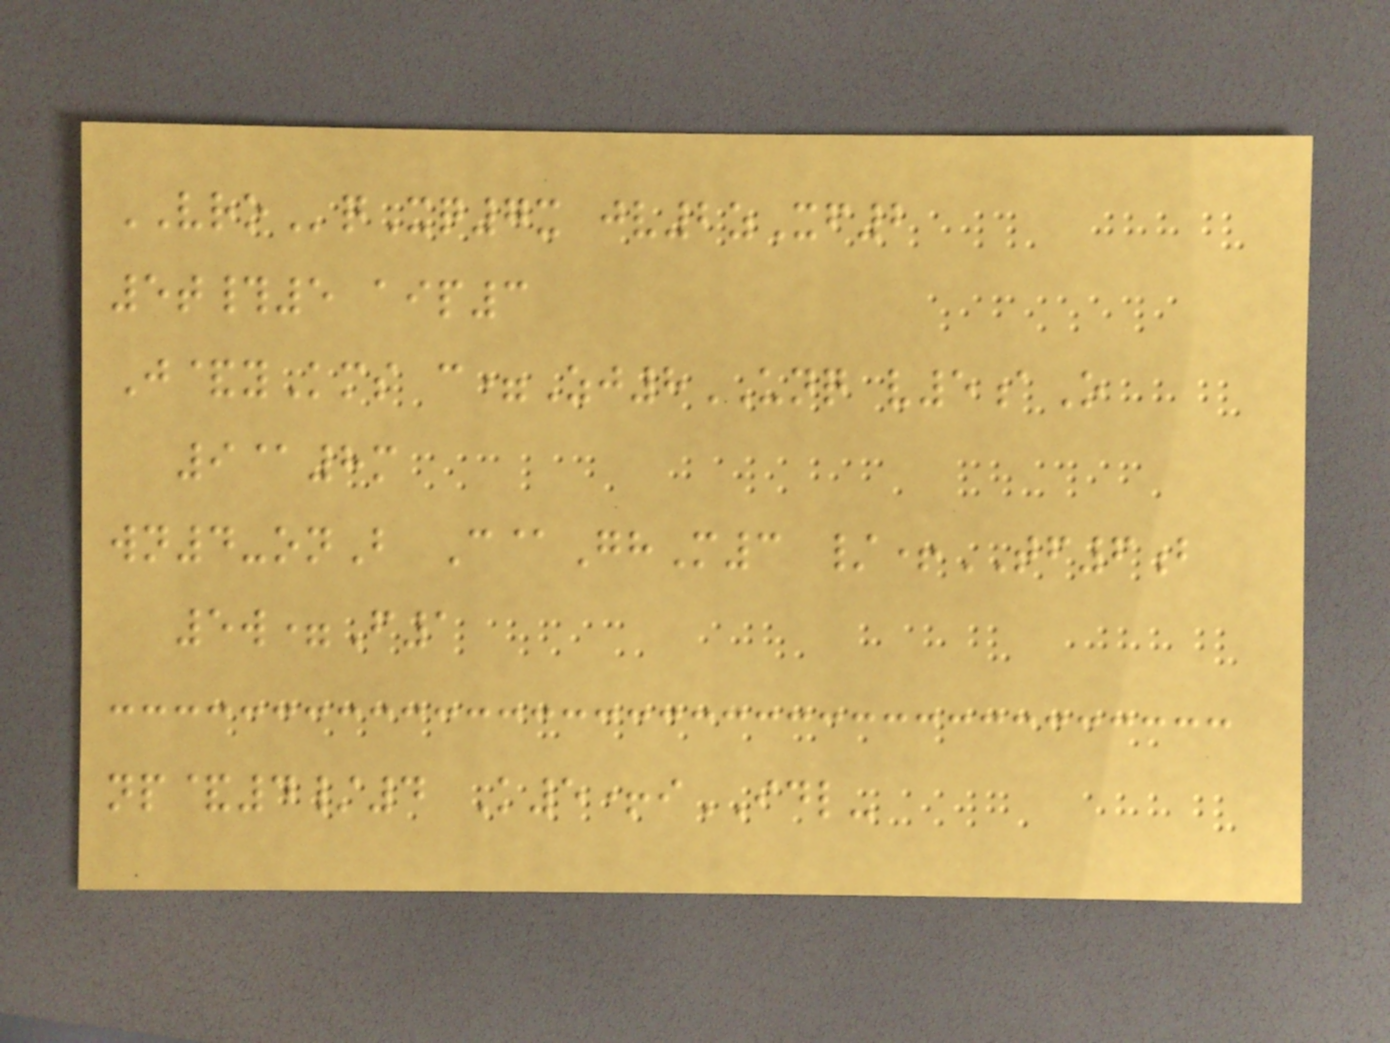VROqXq7x jv2zXf2
5t#5 aip3
J&yKms c=Zj8UNQ v5aO
9@8m
wn4-onB C@GhM3 /+TF6b
5w=F1
np&4/4 K5+iIDL-
